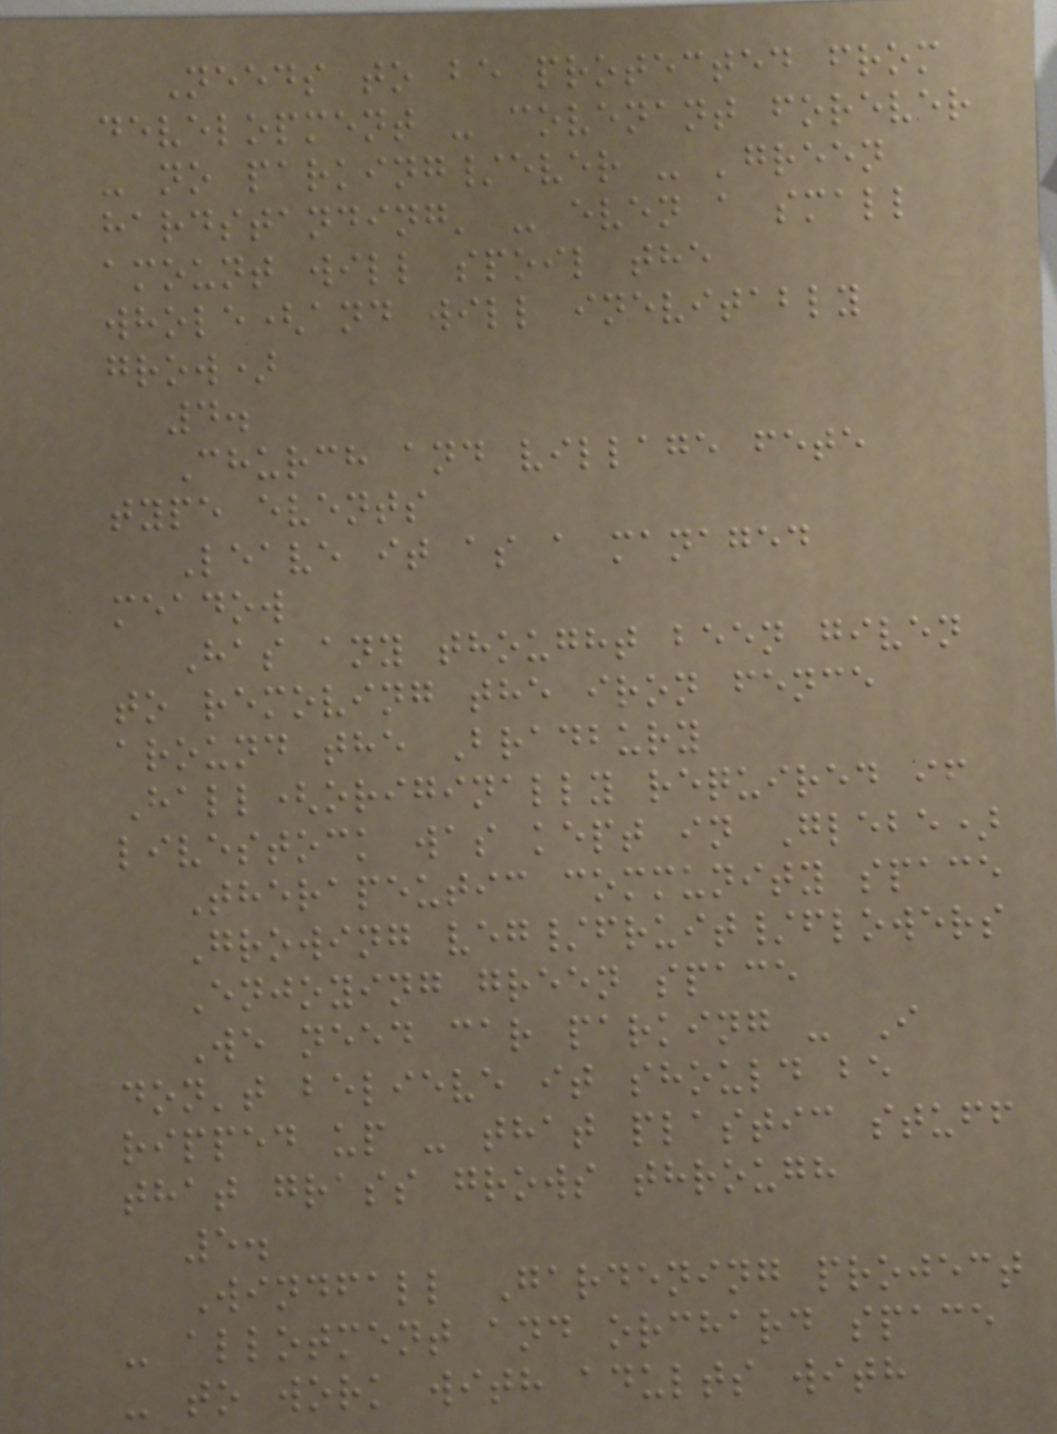Needs to be protected from
development - covenant forever
- no parking/ever - 'green
hardstanding' - even a small
amount will spoil the
whole(and will inevitably
grow)
4.
Church and village fete
type events
Leave it as a managed
meadow
Has any thought been given
to removing the iron fence
around the Bradbury
Hall(originally required if
livestock was kept in Glebe)
Therapeutic community space
Growing veg/fruit/flowers
Enjoying green space
We need car parking - I
don't believe it should be
ripped up - that plastic stuff
that grass grows through
5.
Windfall Gardening project
- allotment and orchard space
- to work with adults with
